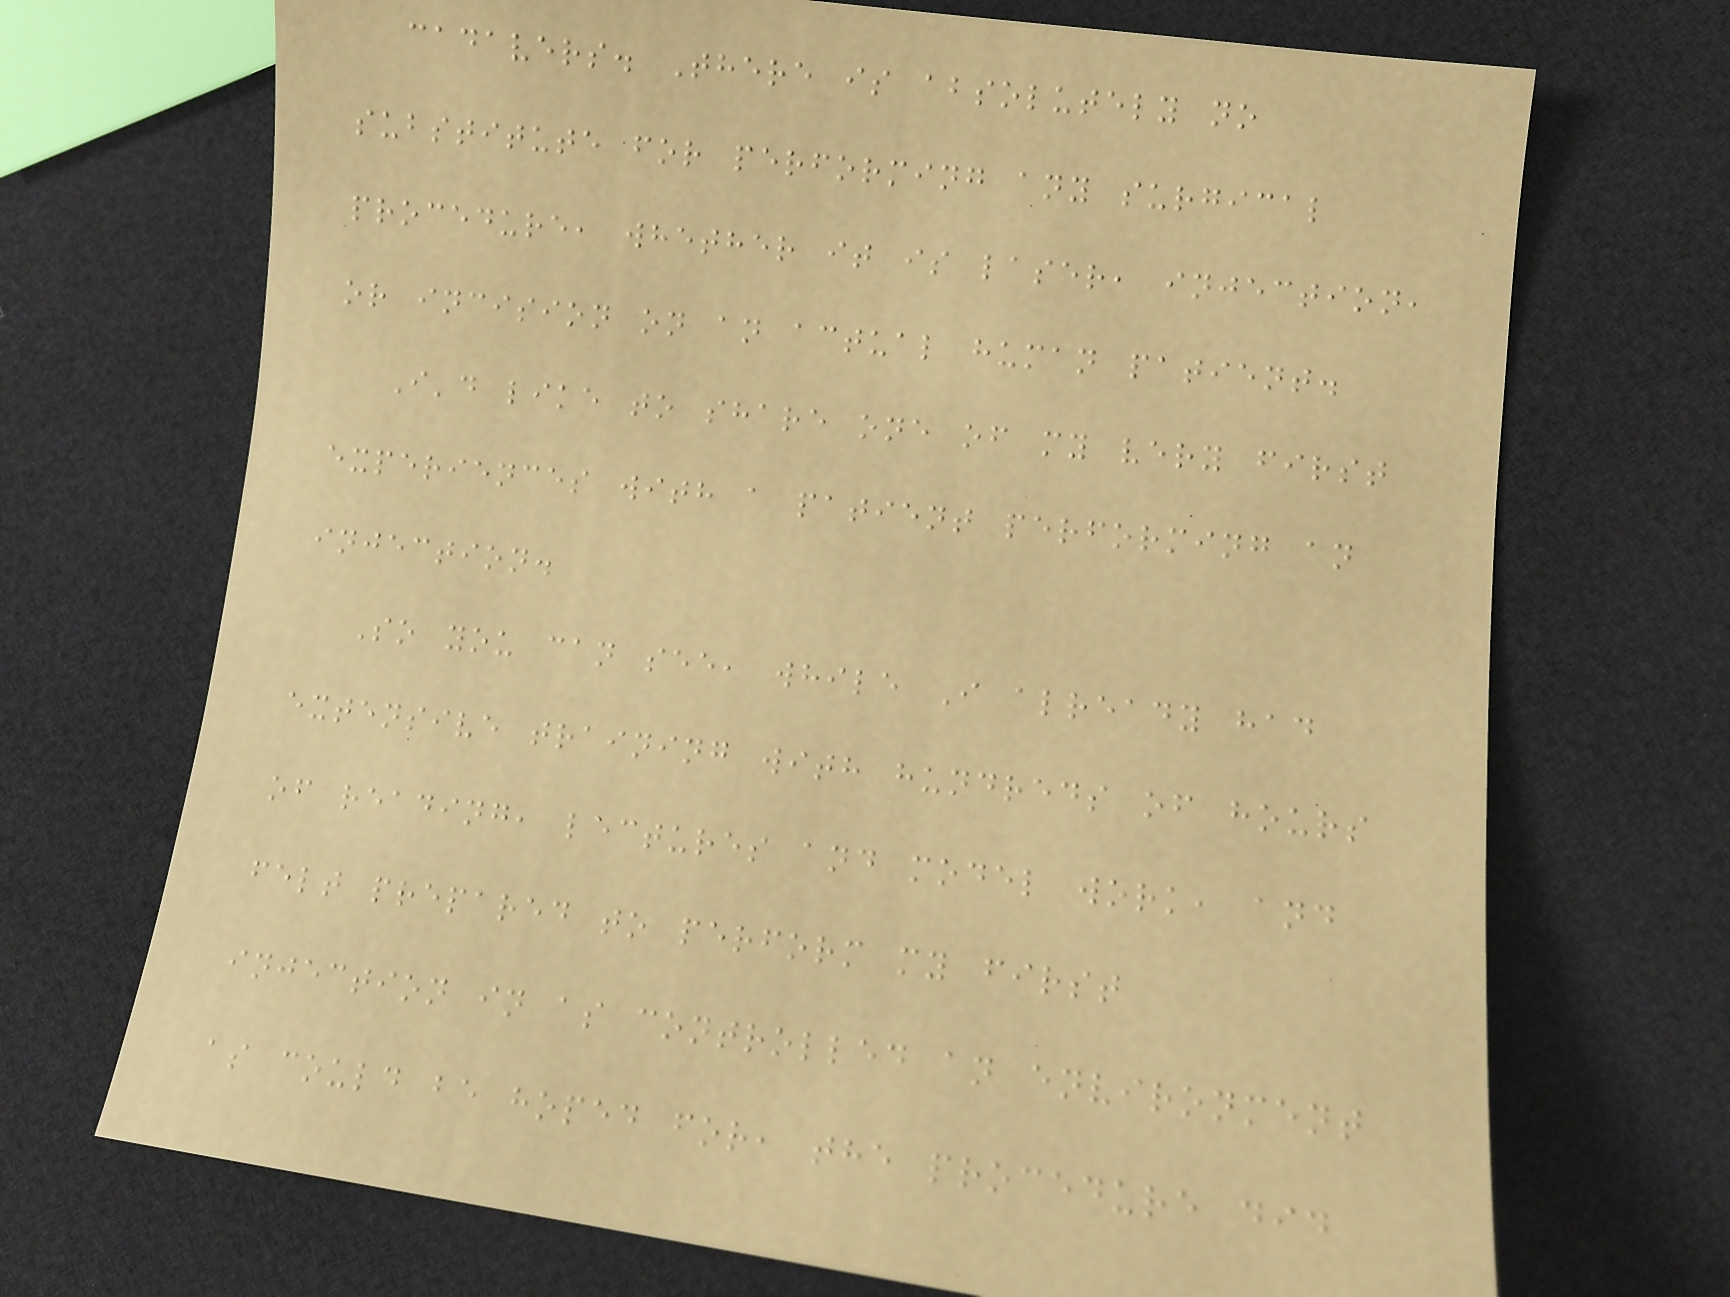cadavers. There is absolutely no
substitute for performing any surgical
procedure, whether it is laser, injection,
or incision on an actual human patient.
I'd like to share one of my very first
experiences with a patient performing an
injection.
So you can see, while I already had
extensive training with hundreds of hours
of reading, lectures and model work, and
felt prepared to perform my first
injection in as controlled an environment
as could be hoped for, the procedure did
